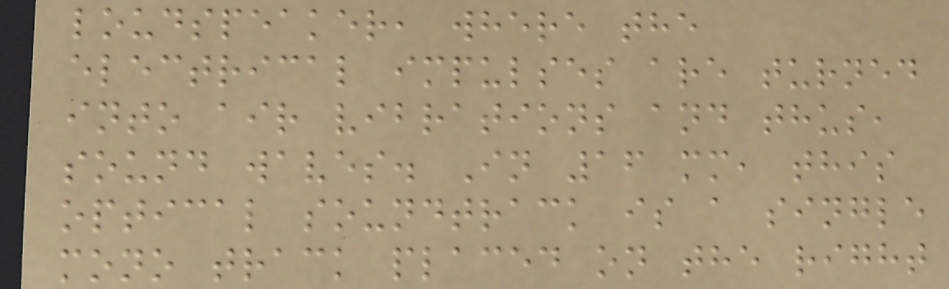loudspeaker, where the
electrical impulses are turned
into air vibrations and thus,
sound waves. In 16 mm, this
optical soundtrack is a single
mono track placed on the right
